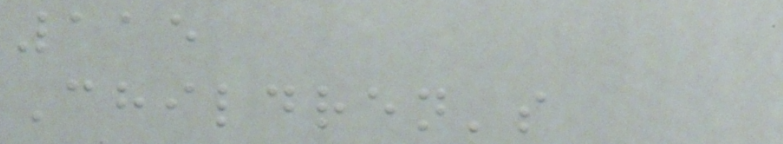115
Children's
